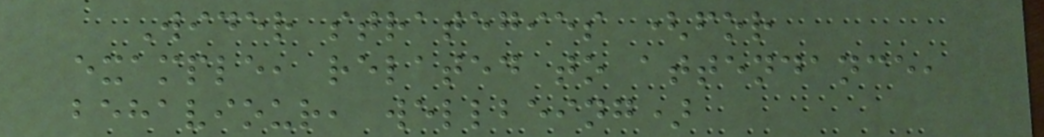Wider strategies (for
example, related to attendance,
behaviour, wellbeing)
